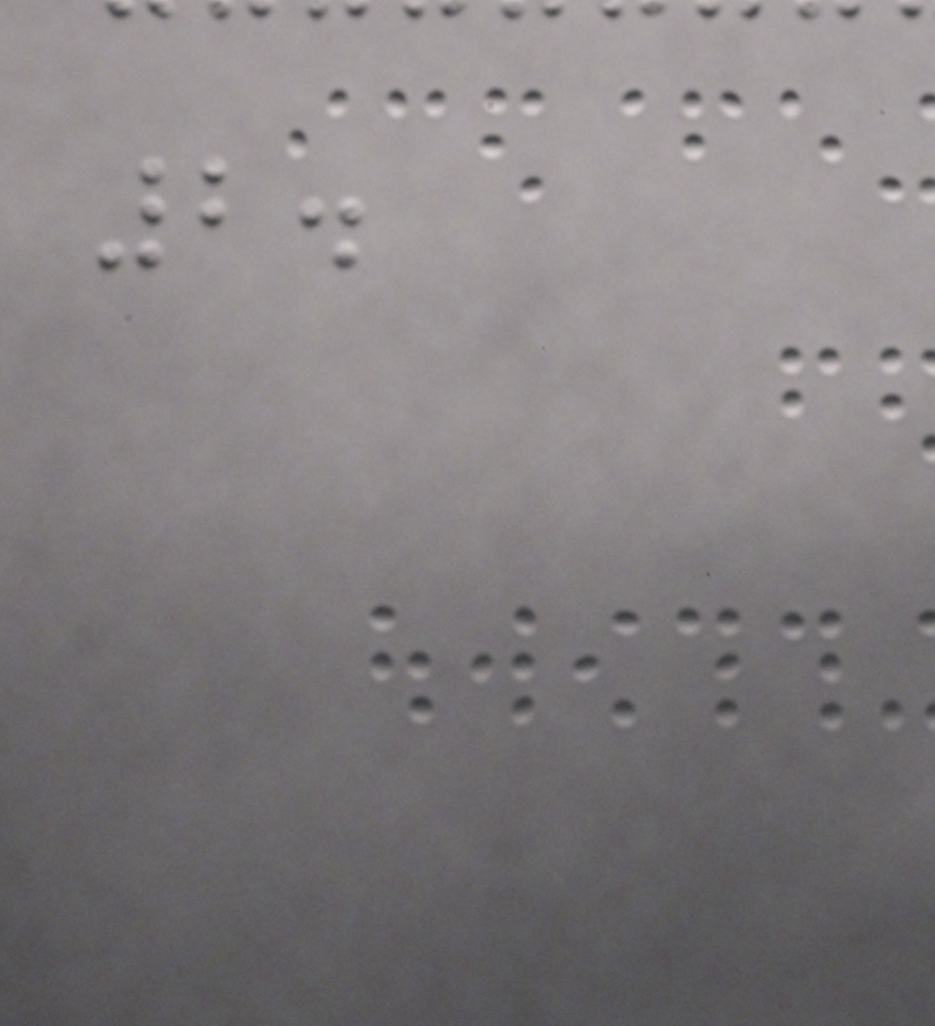2.
